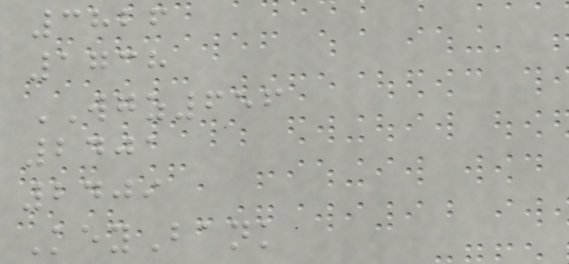3826
1738
WGZ656
2401
2409
KeyBank
